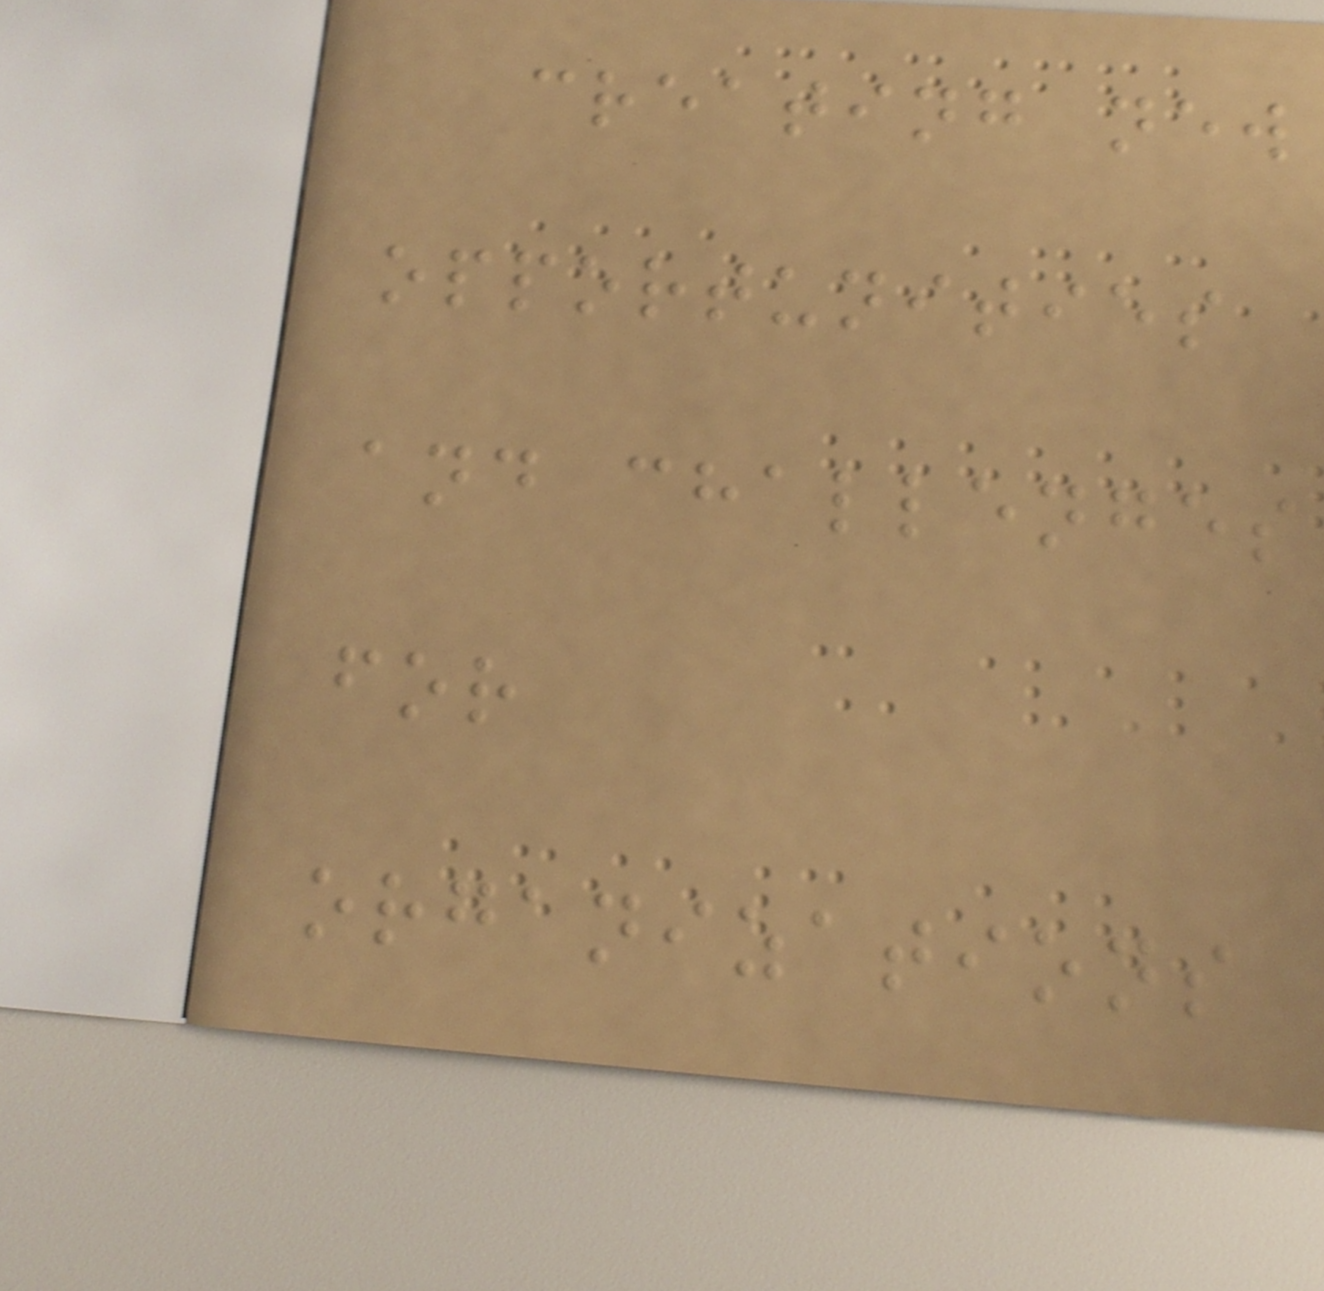creating new
opportunities
and challenges
for
organizations
